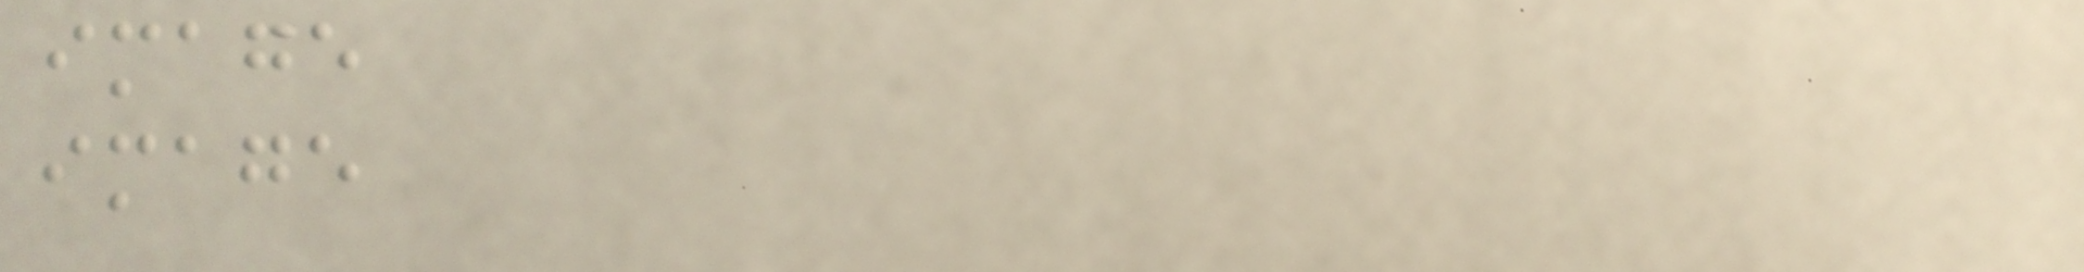image
image
